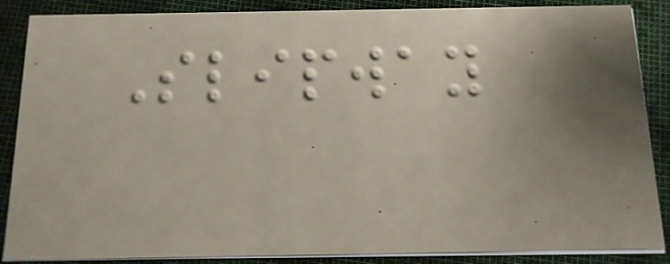Slipway
